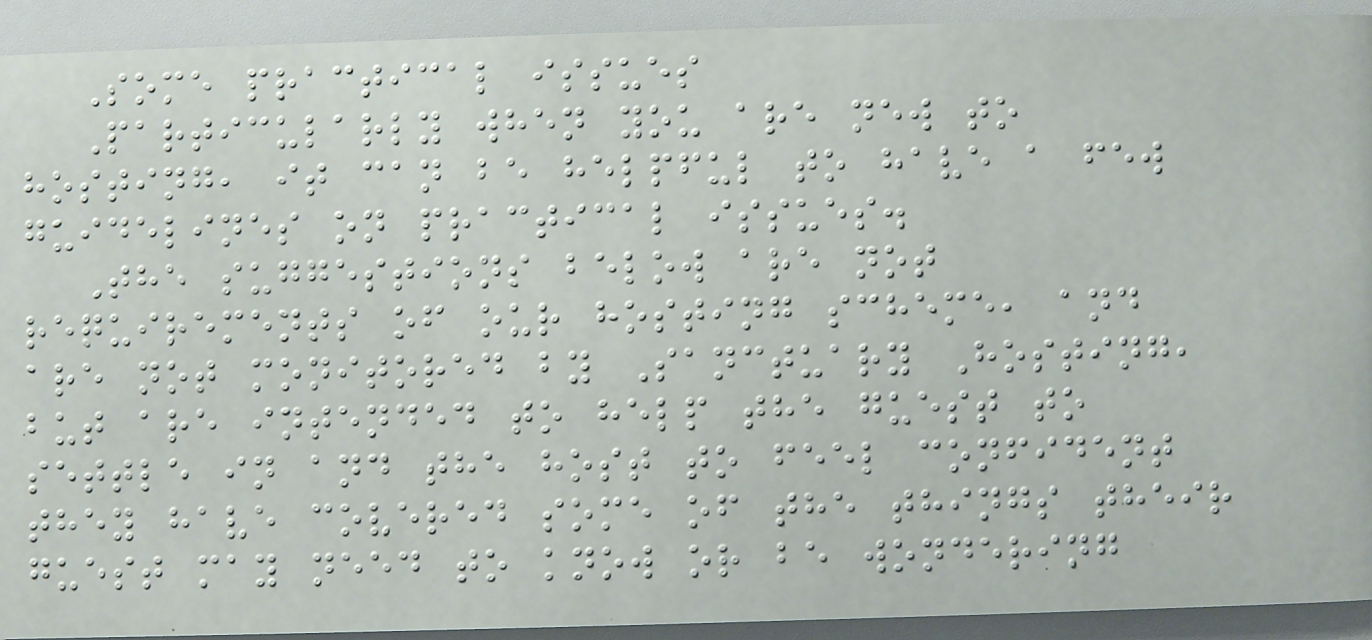Some practical issues
Particularly when you are new to
hosting, it can be helpful to have a few
guidelines on practical issues.
The suggestions below are not
requirements of our hosting scheme, and
are not monitored by Sanctuary Hosting,
but are intended to help the guest to
settle in and the host to feel confident
they have covered some of the things their
guest may need to know or be wondering
